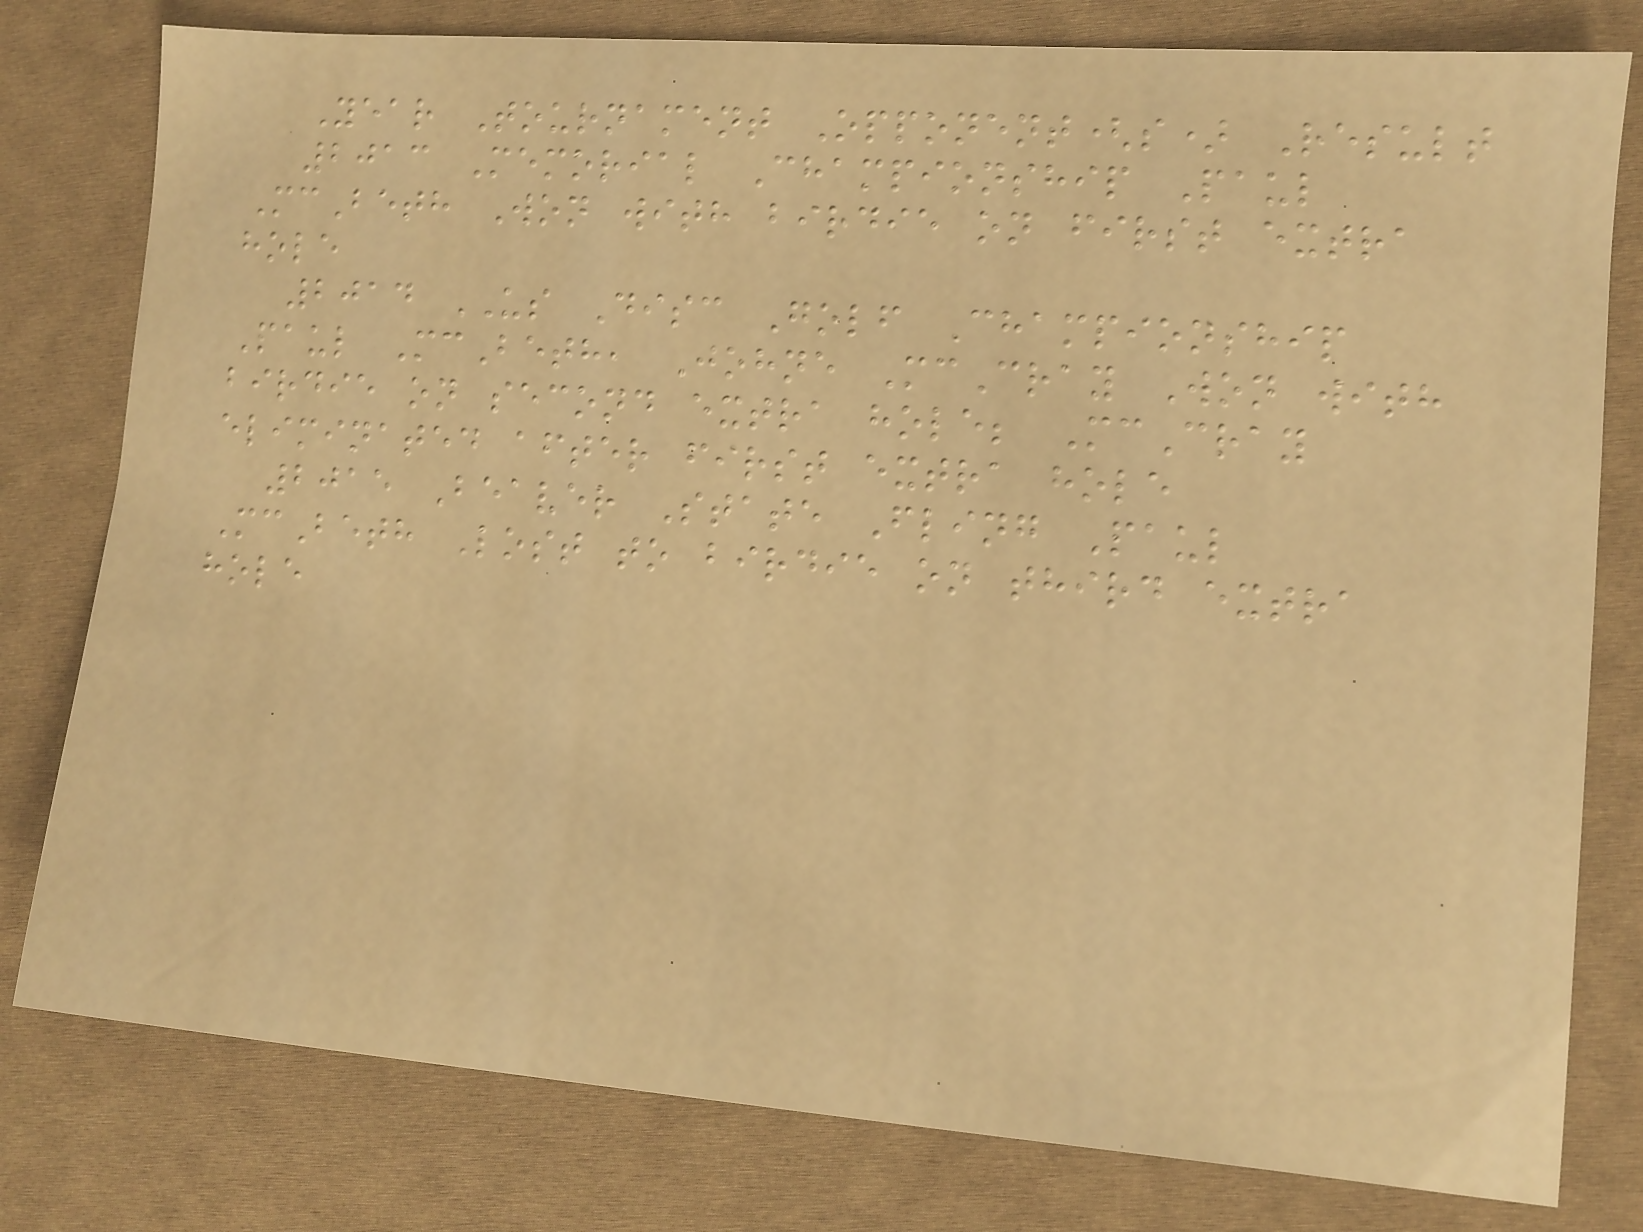Year Tournament Opponent(s) Result
2013 Memorial Championship Paul
McBeth Won with birdie on first extra
hole
2014 US Disc Golf Championship
Paul McBeth, Johne McCray Won with
birdie on second extra hole; McCray
eliminated after first extra hole
2015 Beaver State Fling Paul
McBeth Lost to birdie on third extra
hole
